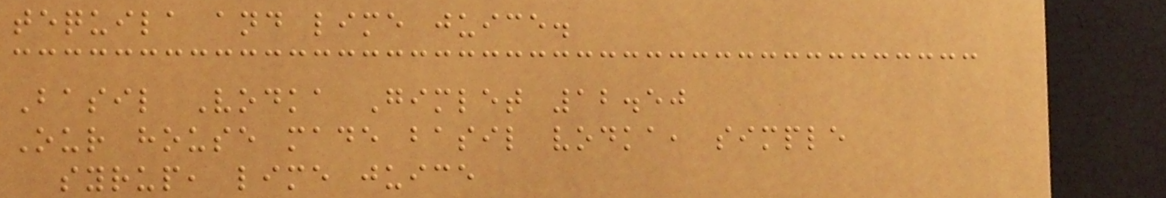tequila and lime juice.
Basil Vodka Gimlet 12.50
Our house made basil vodka, simple
syrup, lime juice
